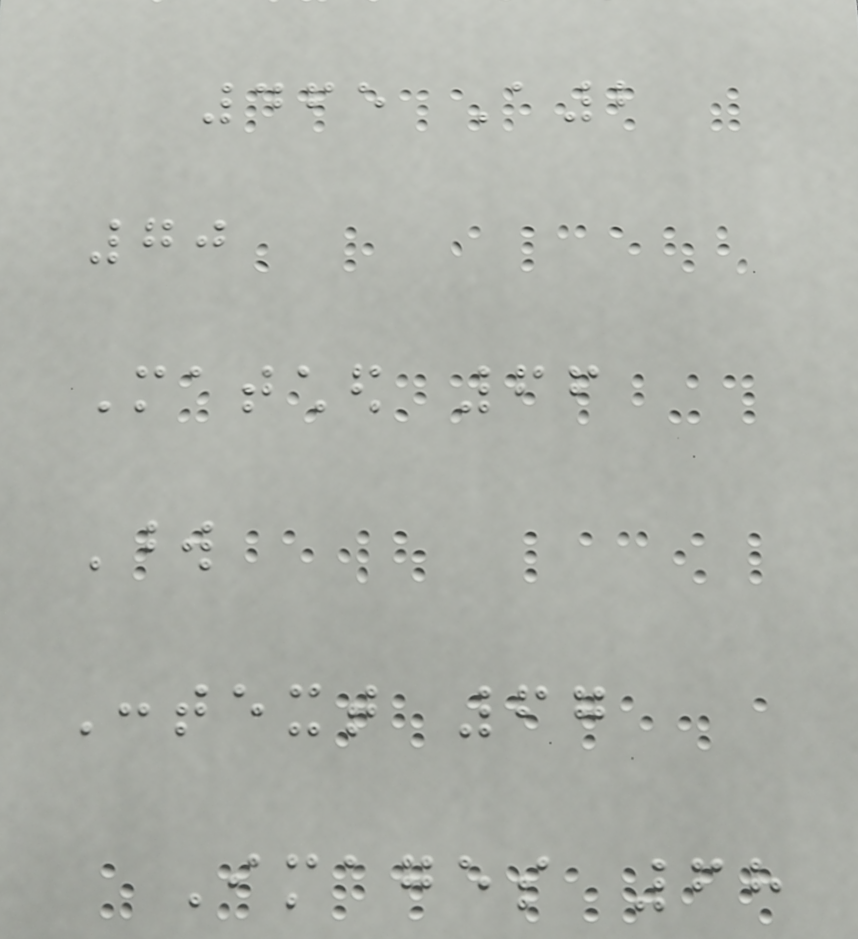465 A2
70
Matched 66
Word
Context 67
Images 68
